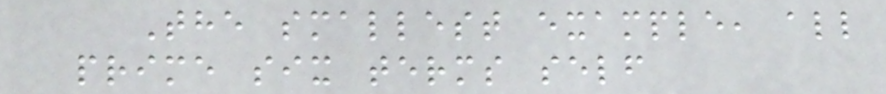The smallest example, all
prime six terms self
